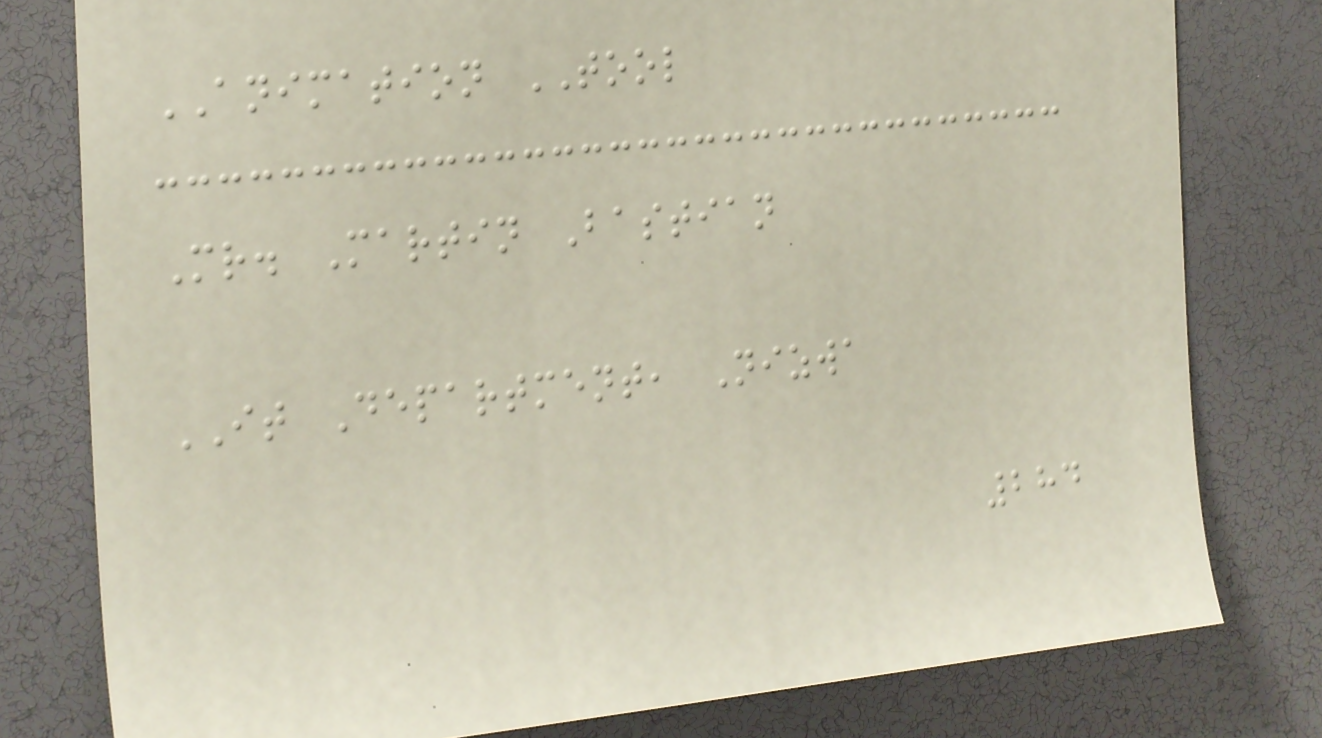ANIMATION TOOL
Mr. Martin Bastian
IT Department, Nizwa
284
